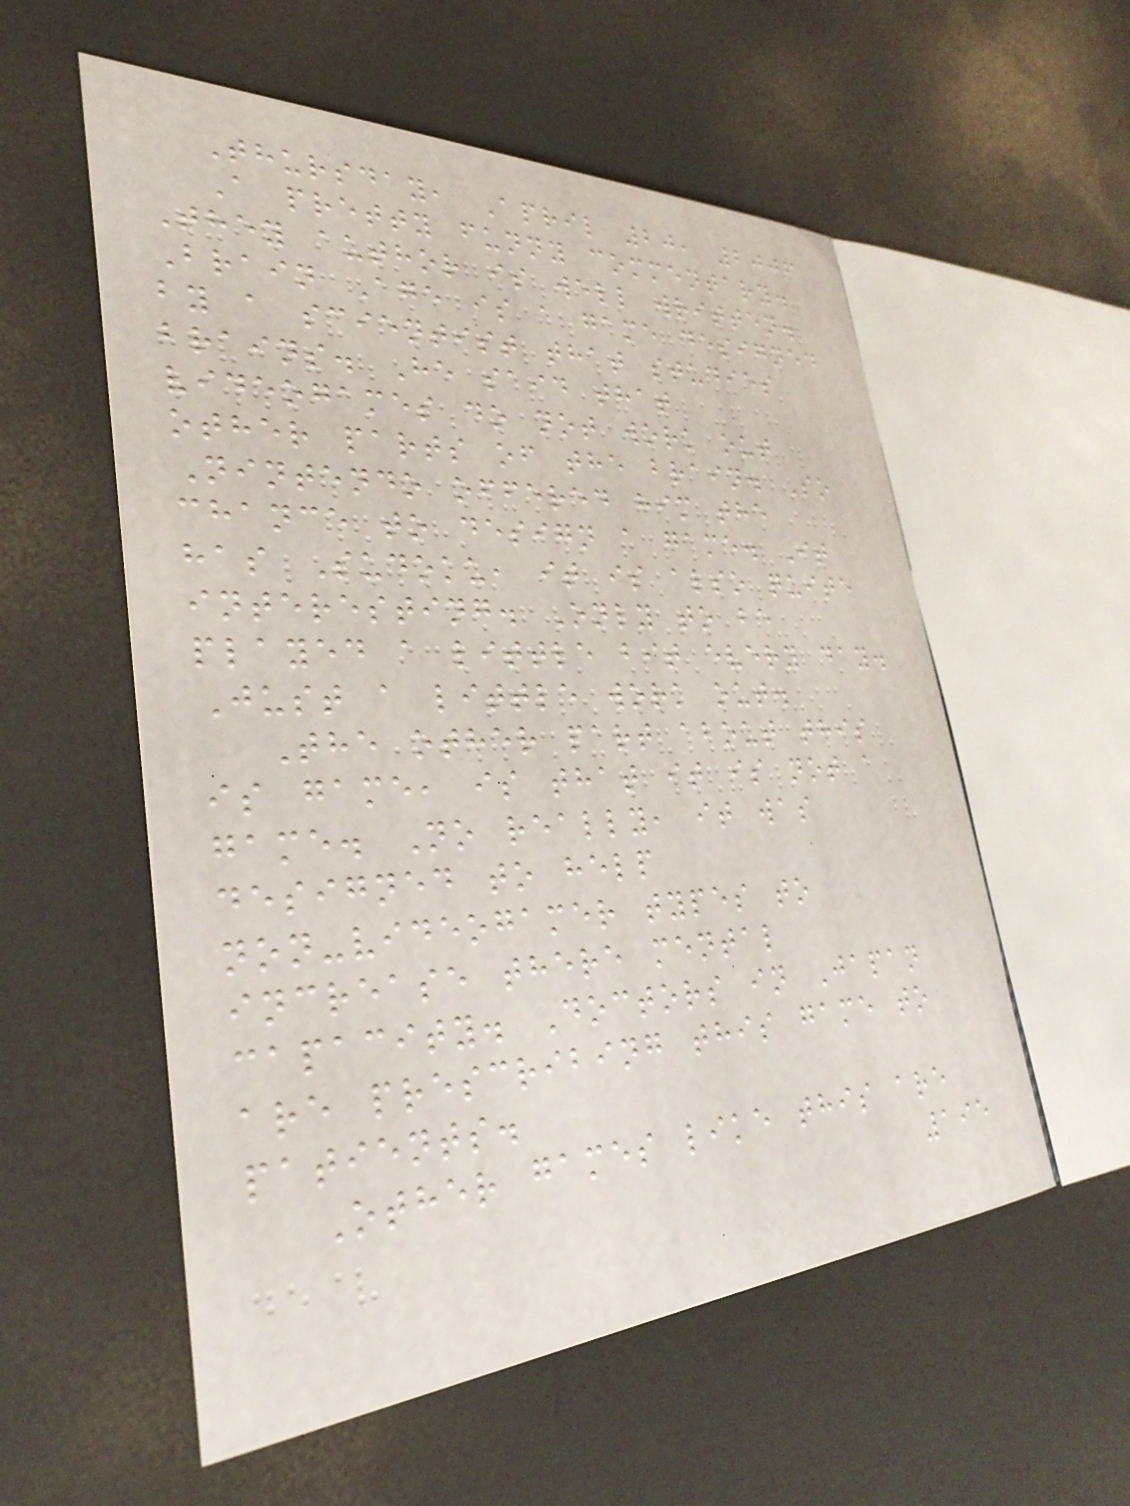Thursday, April 20, 2006
A pretty funny commentary.
They author is well written.
Brain Age is a game designed
by a scientist that studies
brains. He said that
videogames do not work out
other parts of the brain. So
Nintendo offered him the
chance to design a game. It
has Sudoku, it is also quite
interesting. Only to be
played a little bit every day.
Just a little work out.
The other part about this
is game, is that it is not a
game. No really, it was
designed to help
non-videogamer types to
increase there mental
capacity. Doctors in Japan
are prescribing this game to
patients.
Other games like this are
195
